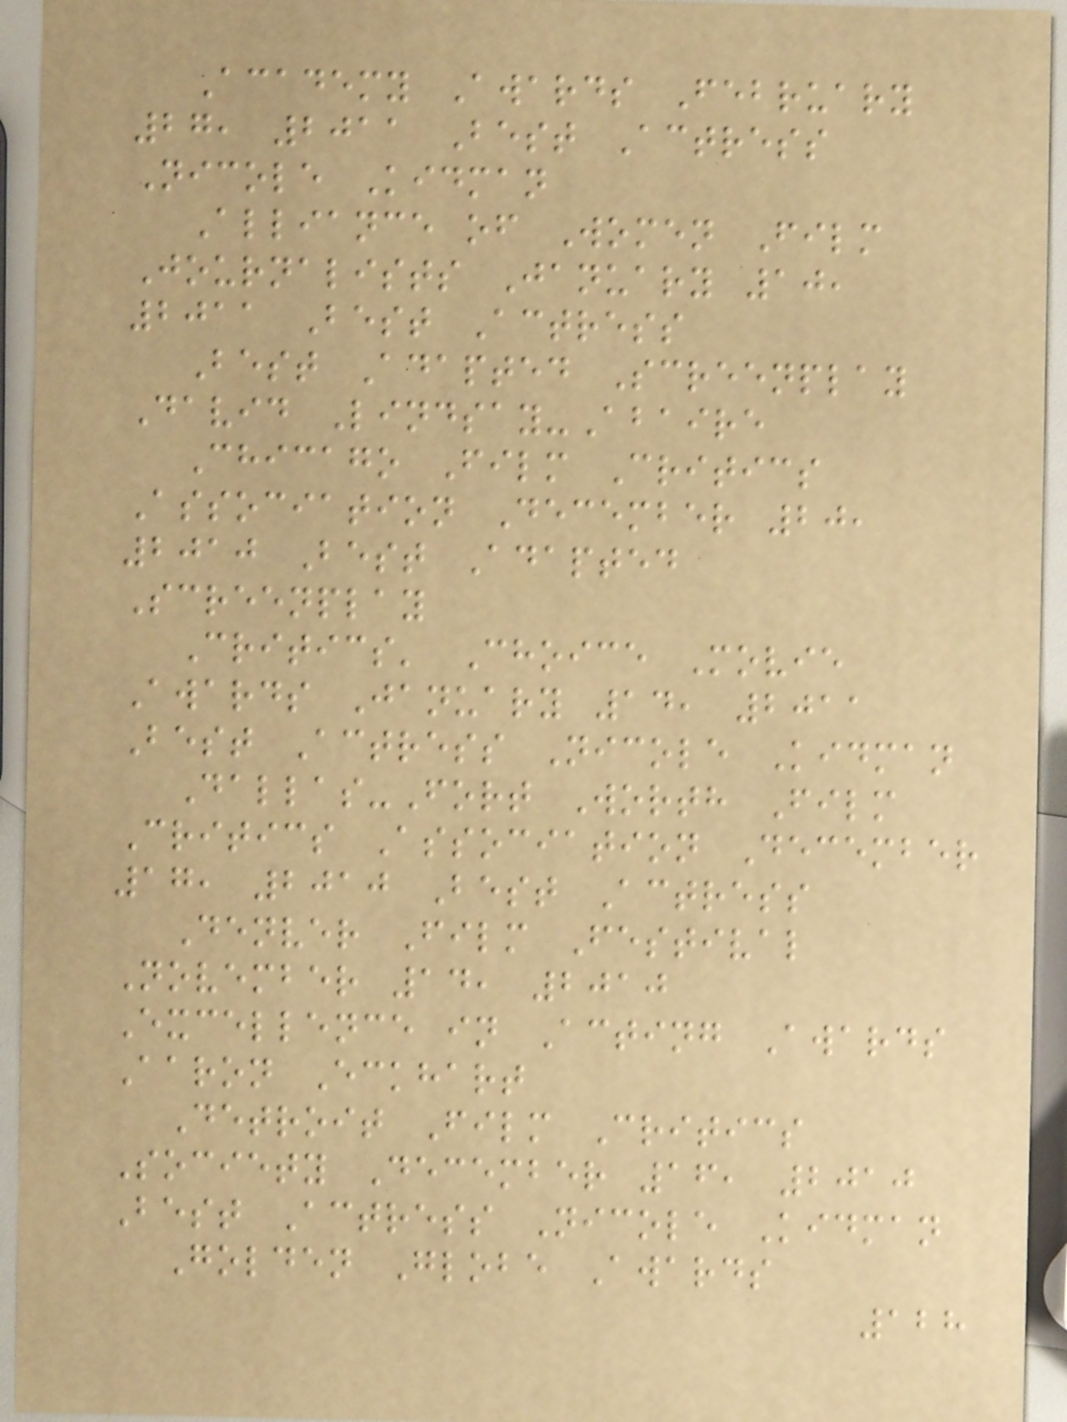Academy Awards February
27, 2011 Best Actress
Nicole Kidman
Alliance of Women Film
Journalists January 10,
2011 Best Actress
Best Adapted Screenplay
David Lindsay-Abaire
Chicago Film Critics
Association December 20,
2010 Best Adapted
Screenplay
Critics' Choice Movie
Awards January 14, 2011
Best Actress Nicole Kidman
Dallas-Fort Worth Film
Critics Association December
17, 2010 Best Actress
Denver Film Festival
November 14, 2010
Excellence in Acting Awards
Aaron Eckhart
Detroit Film Critics
Society December 16, 2010
Best Actress Nicole Kidman
Golden Globe Awards
128
